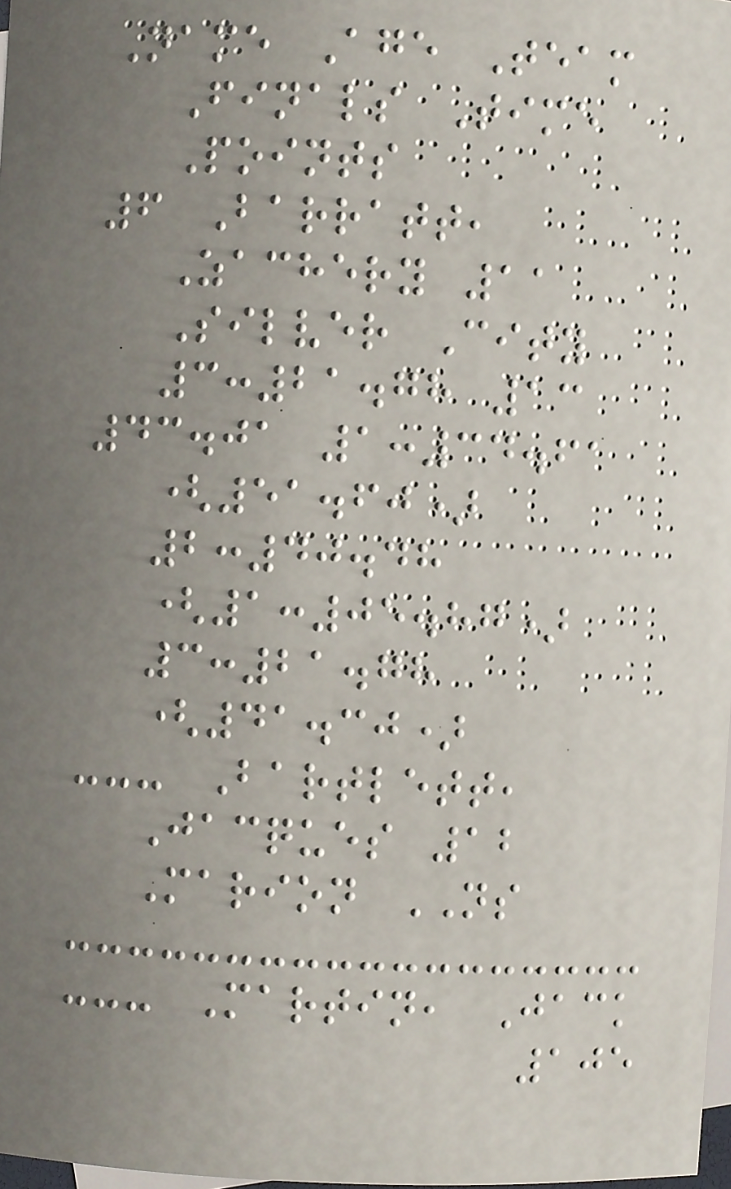Name Age Team
Finals Time
Points
6 Barratt,
Zachery 11
Silver City
3:21.78 13
43.01 1:34.61
(51.60)
2:40.48
(1:05.87)
3:21.78
(41.30)
--- Bartlett,
Jacques 12
Marion NS
--- Martin, Jack
105
